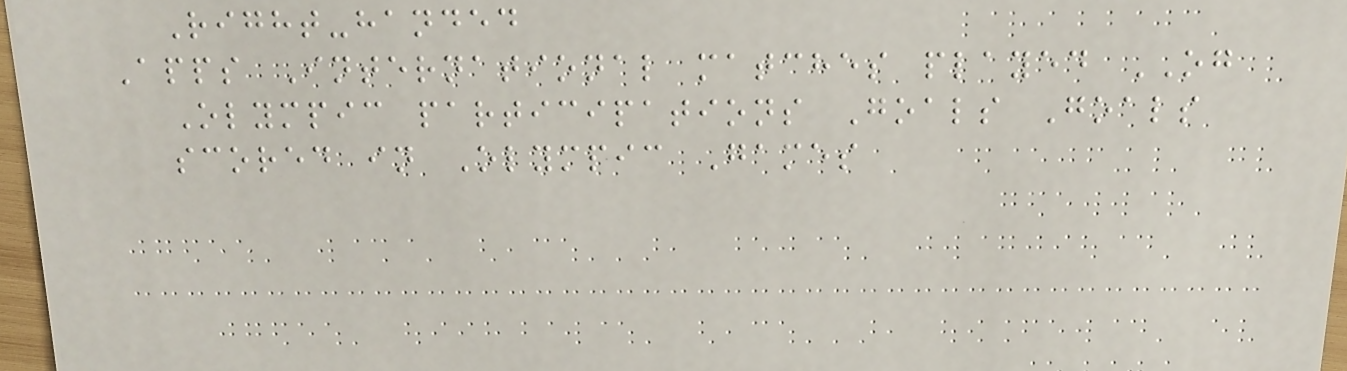Right-handed
Apps International matches played OG
Olympic participations Goals Goals
scored in Olympic Games
